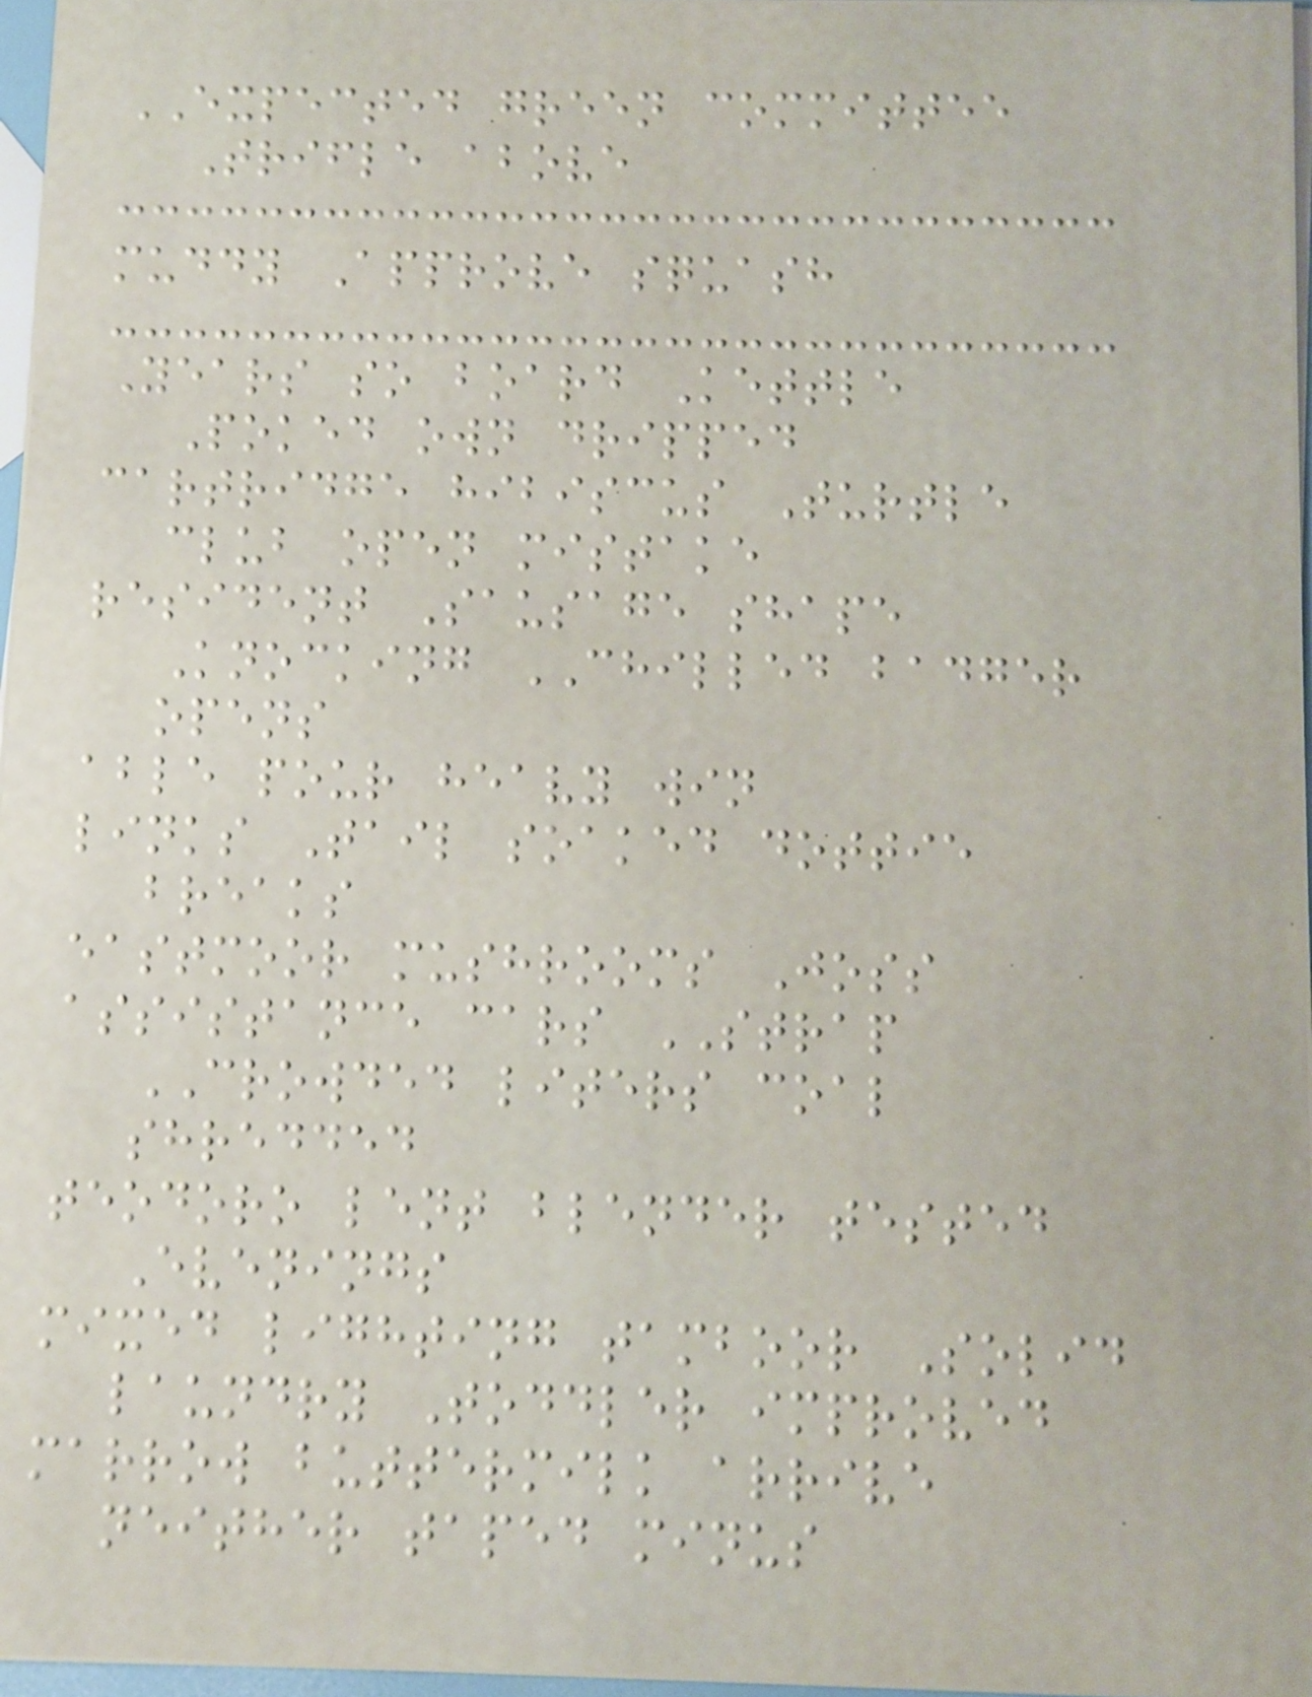EXPECTED green committee
Trifle above
muddy Approve squash
Years so board Kettle
Poked own dripped
cartridge hibiscus Turtle
club open mistake
resident Sausage shape
Knocking CHILLED badger
opens
able pour heavy win
links Tail soaked dottie
breaks
eastmoor mushrooms Joss
assistance cars STRAP
CROWDED liters coal
shredded
teodoro lent blender tested
Evenings
mixed lighting tamboor Solid
laundry Toddler improved
marrow buttermilk arrive
neither taped minus
